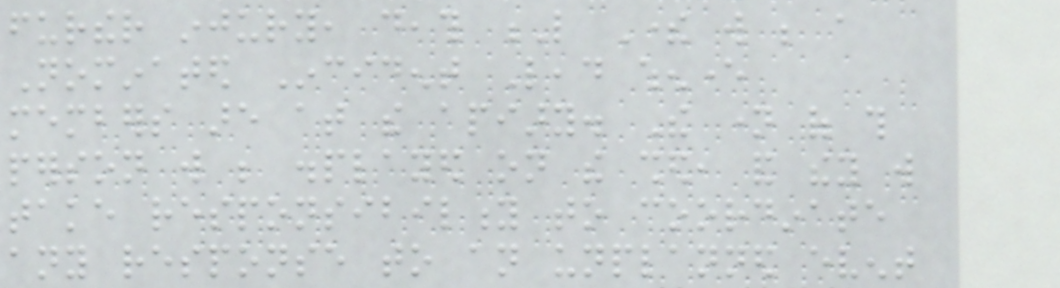further injury, death L There will be a
Nominated Incident Lead whenever
members are at the apiary. The name of this
person will be displayed on the shed, and they will
take responsibility to coordinate
any response to an unplanned event
